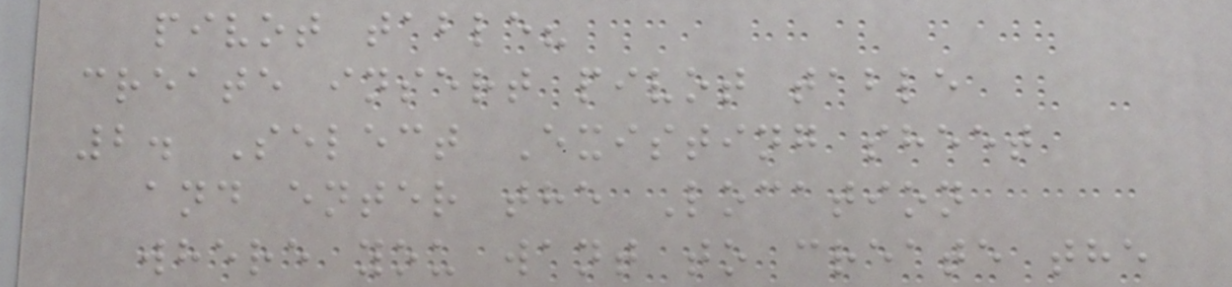pivot table?
create insert pivot table
2. Select Existing sheet
and enter the Location
where you want to create the
